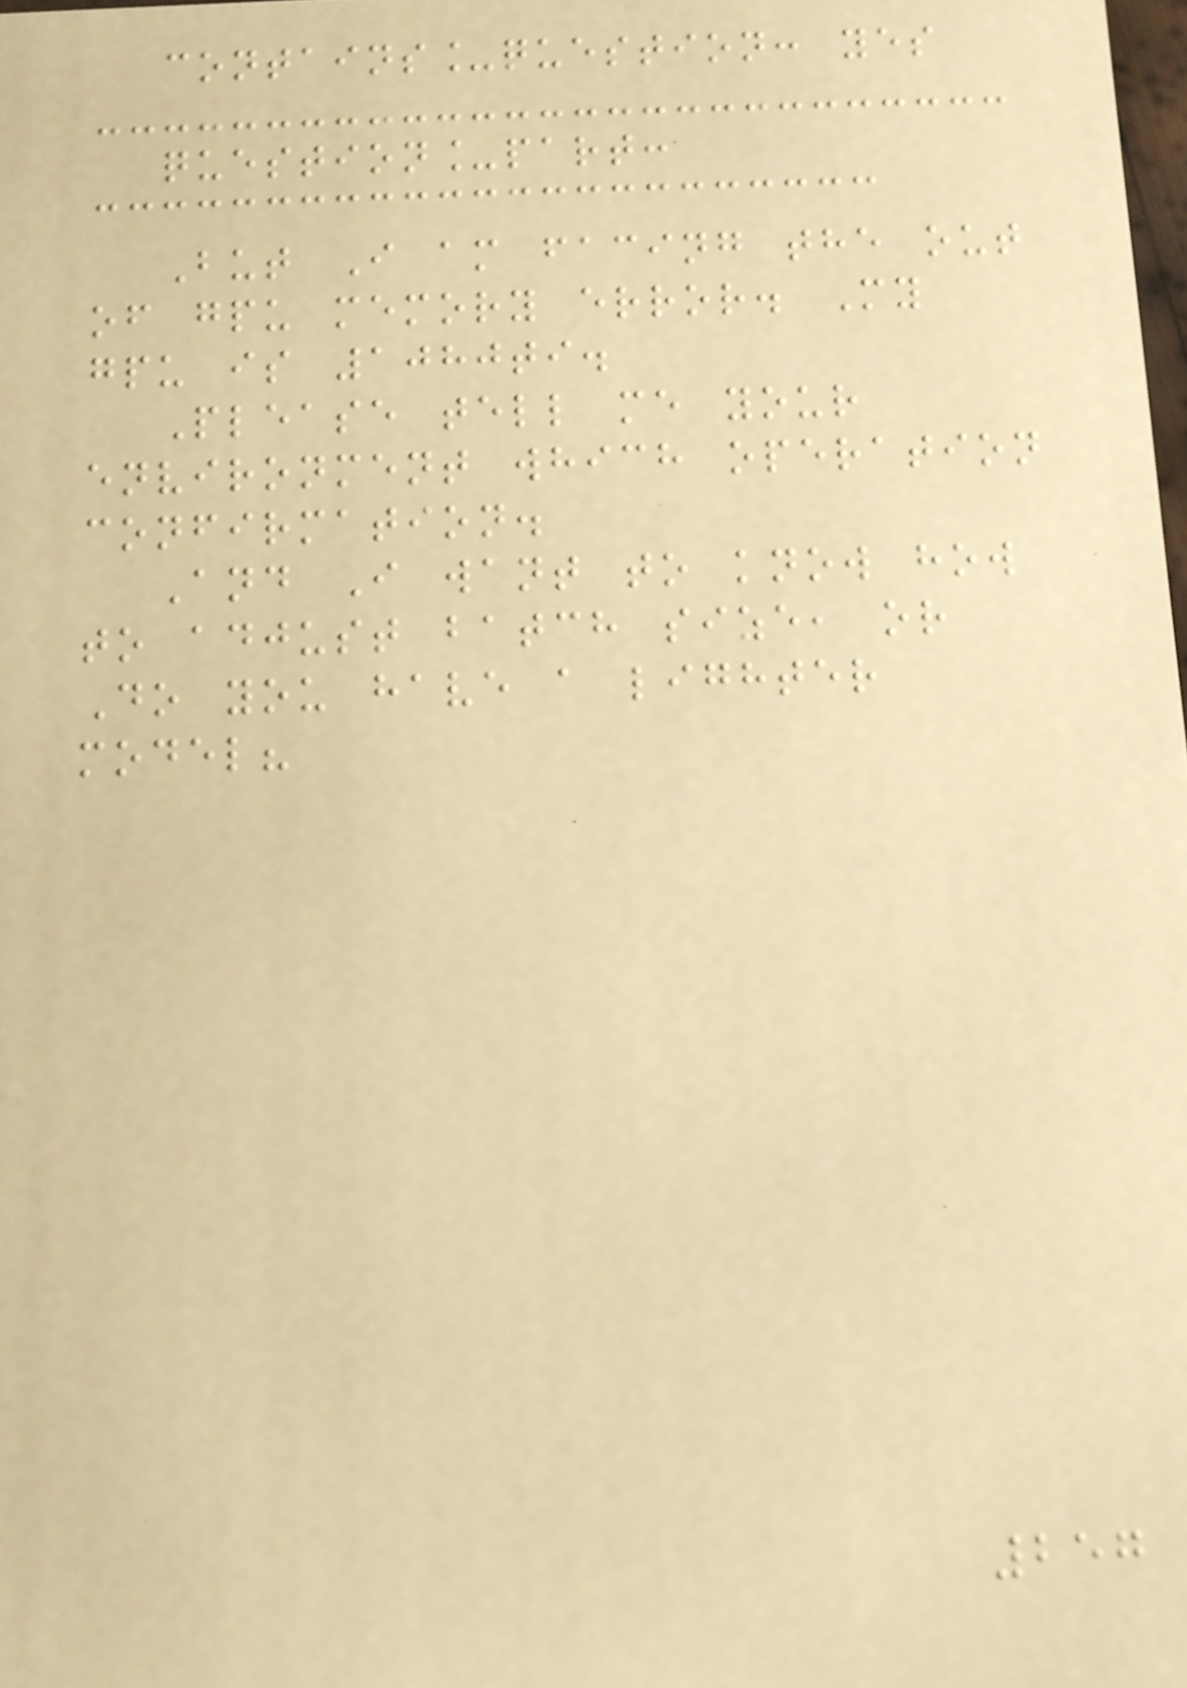contains_question: yes
question_part:
But I am facing the out
of gpu memory error. My
gpu is 1080ti.
Please tell me your
environment which operation
confirmation.
And I want to know how
to adjust batch size, or
Do you have a lighter
model?
257
